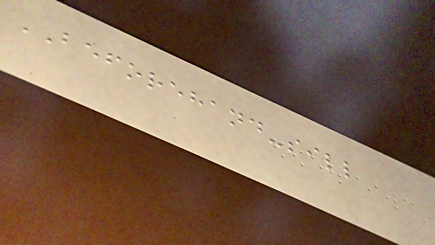BEFOREHAND-sill
